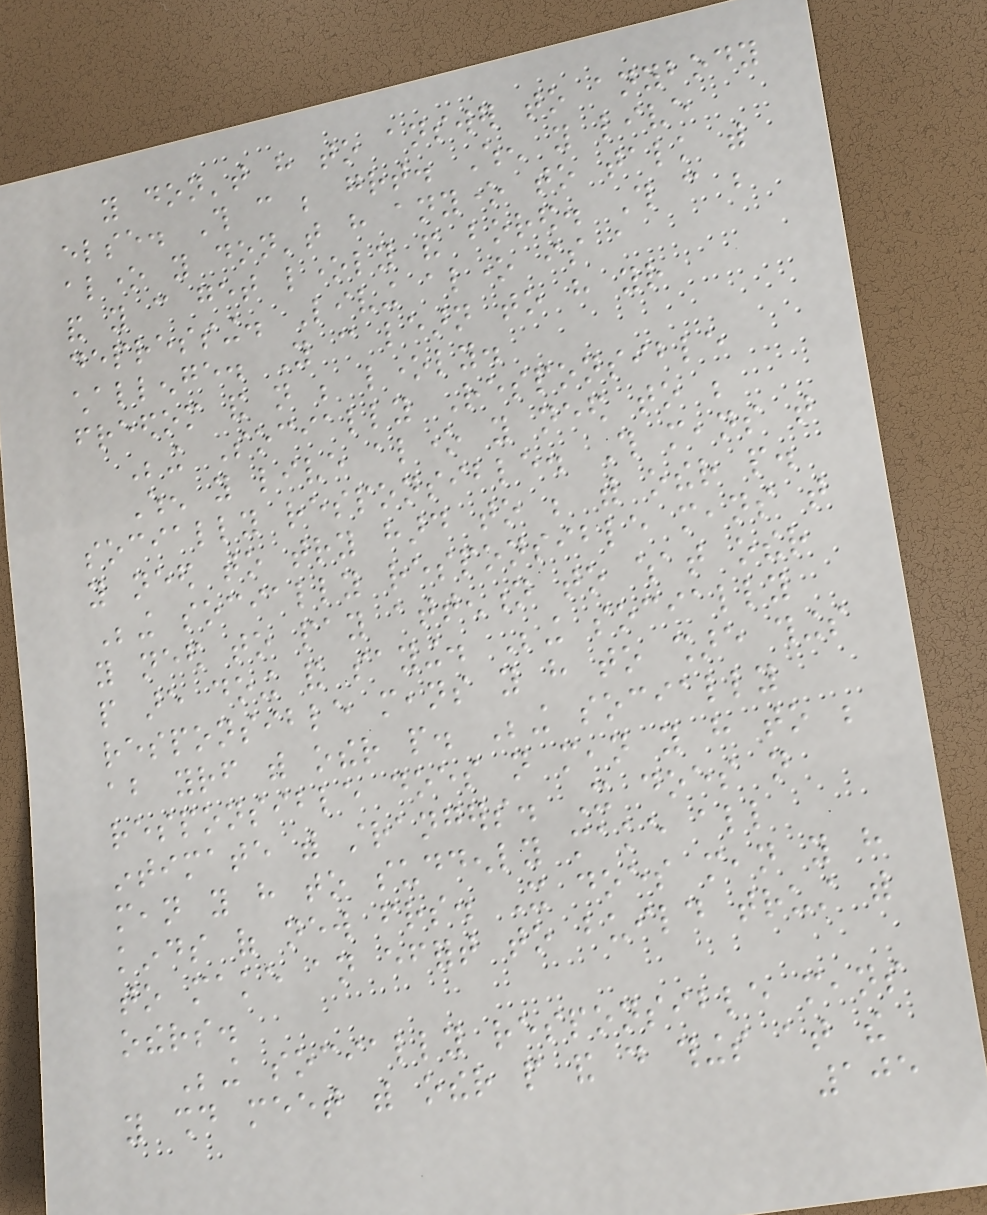you don't have to answer to anybody
else. This can be great. When you live
alone you don't have anyone to talk with
and you can get lonely and bored. This can be
depressing. Living alone is a
challenge. You can learn to have your
freedom and not be lonely.
Being Socially Responsible
When you live alone you need to be
socially responsible. This means that
you need to try hard to be with other people.
Being socially responsible means that
you need to pay attention to what other
people are doing and saying. Being socially
responsible means you have to share things
about yourself with other people. Being socially
responsible does not mean you have to be
intimate with strangers. It does not
mean you have to suddenly make all
kinds of new friends. It does mean you have
to make an effort to build trust with
others.
Being socially responsible means
you should meet with other people and do things at the
105
